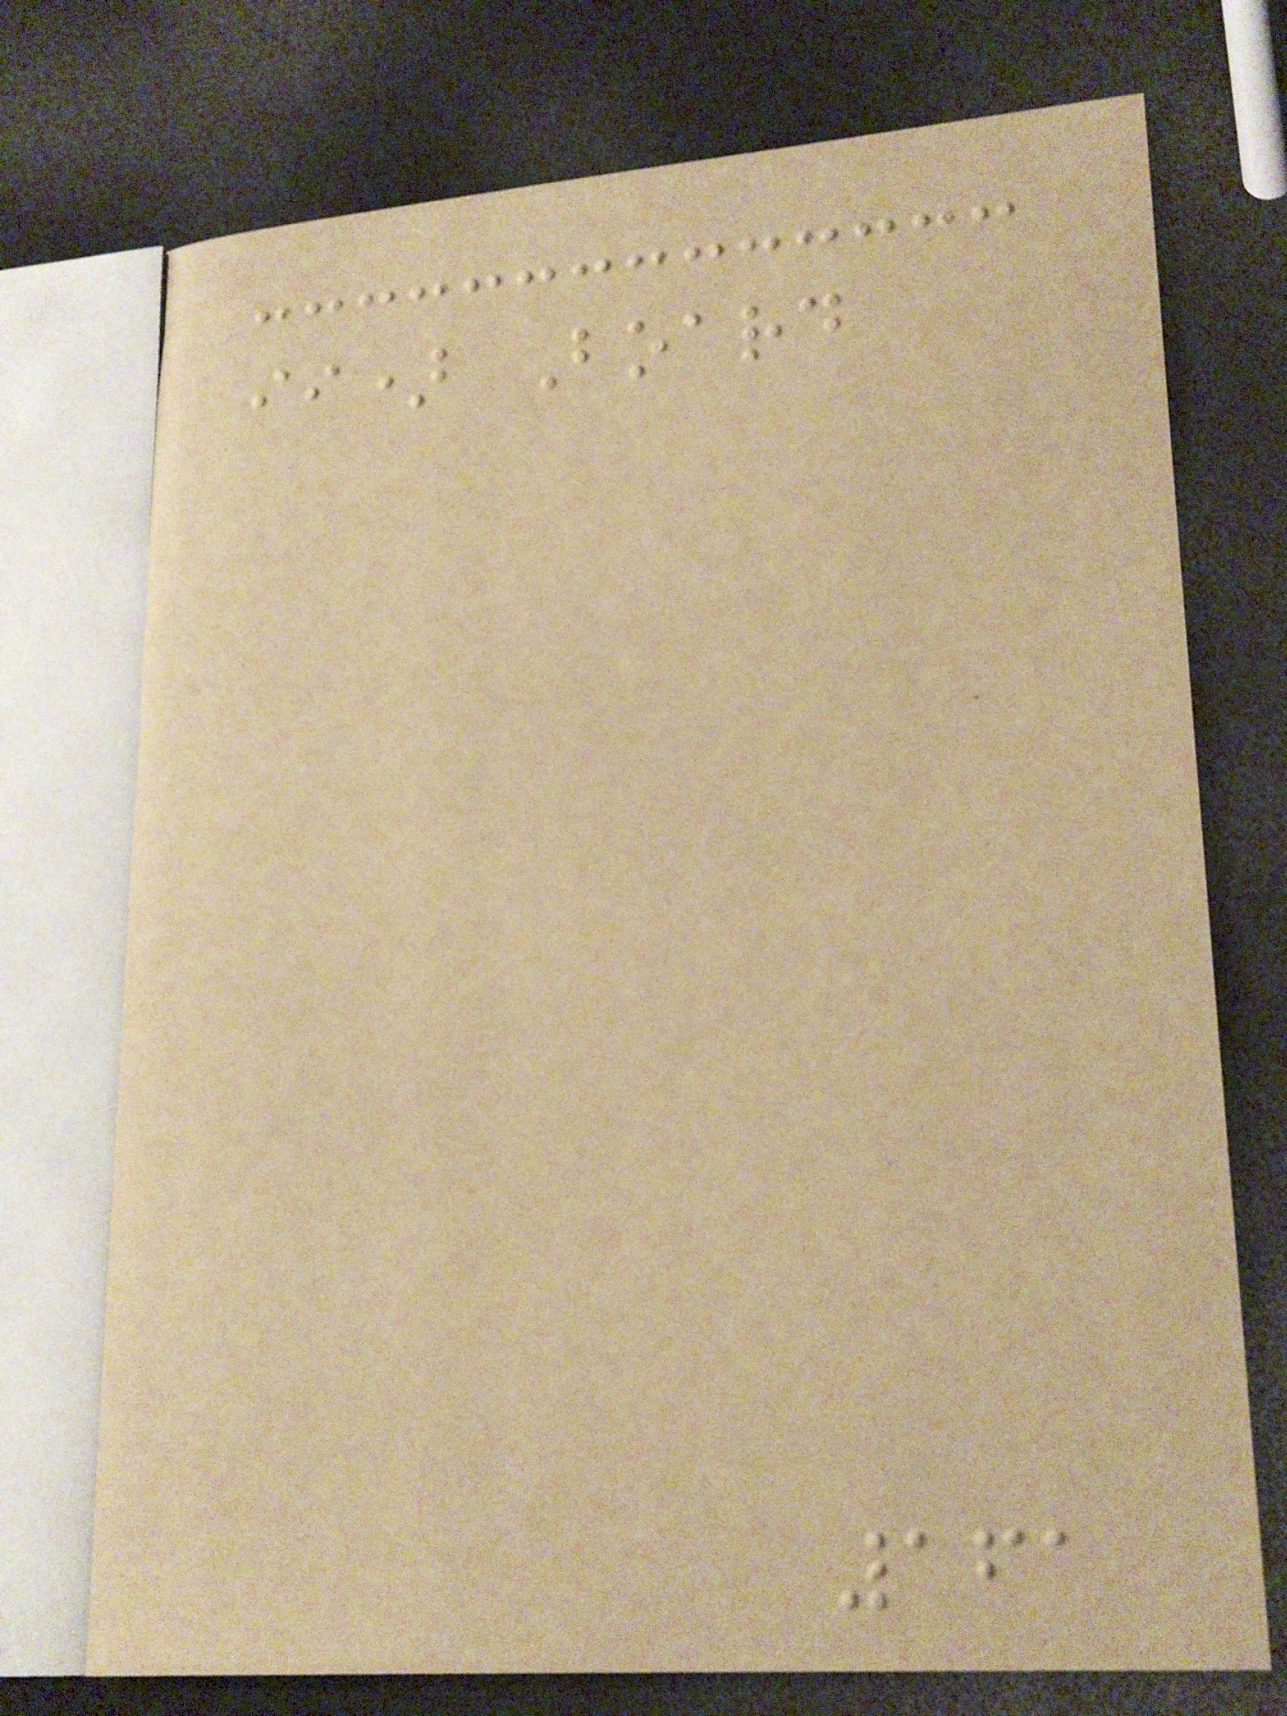ii) Board
161
